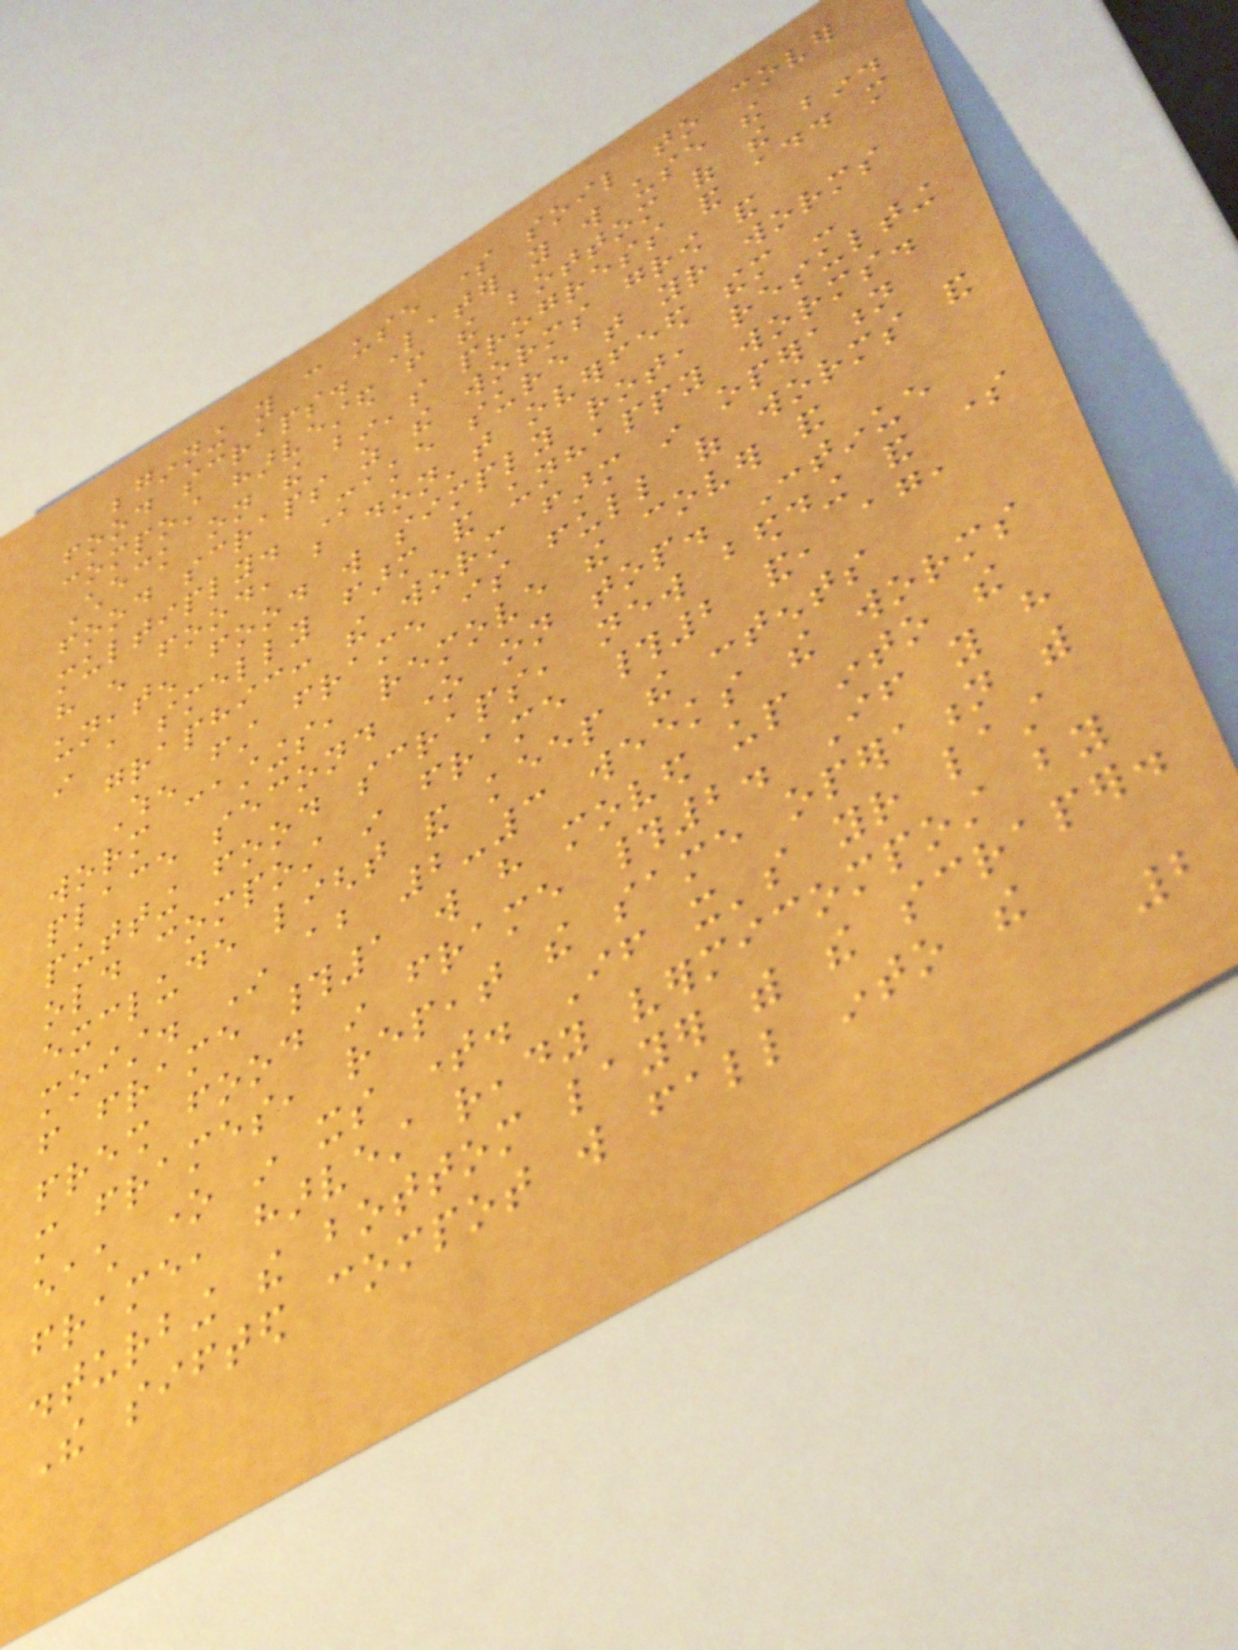beginning you can use some soil to cover
food scraps. Later you will use the
compost harvested from the bottom of the bin.
Check on the bin's progress and add more
food scraps as the worms grow and
multiply. Make sure that your worms
have enough food, but don't overfeed them -
uneaten food will simply rot, resulting
in a smelly farm and unhappy worms.
graphic: the worm farm in operation
When first frame is full of worms and
worm castings, remove the cover and
place second one on top. Continue
putting food scraps, new bedding and some
old compost in frame #2 and, again,
exclude light and keep the contents
moist. In about 2-3 weeks the worms
from frame #1 will have moved up into the
fresh food in frame #2. If you have
more frames, repeat the same operation with
each one in its time. If it's your last
frame, harvest ready vermicompost by
disturbing the bottom layer with the scraper.
The sifted compot will fall into the
2
